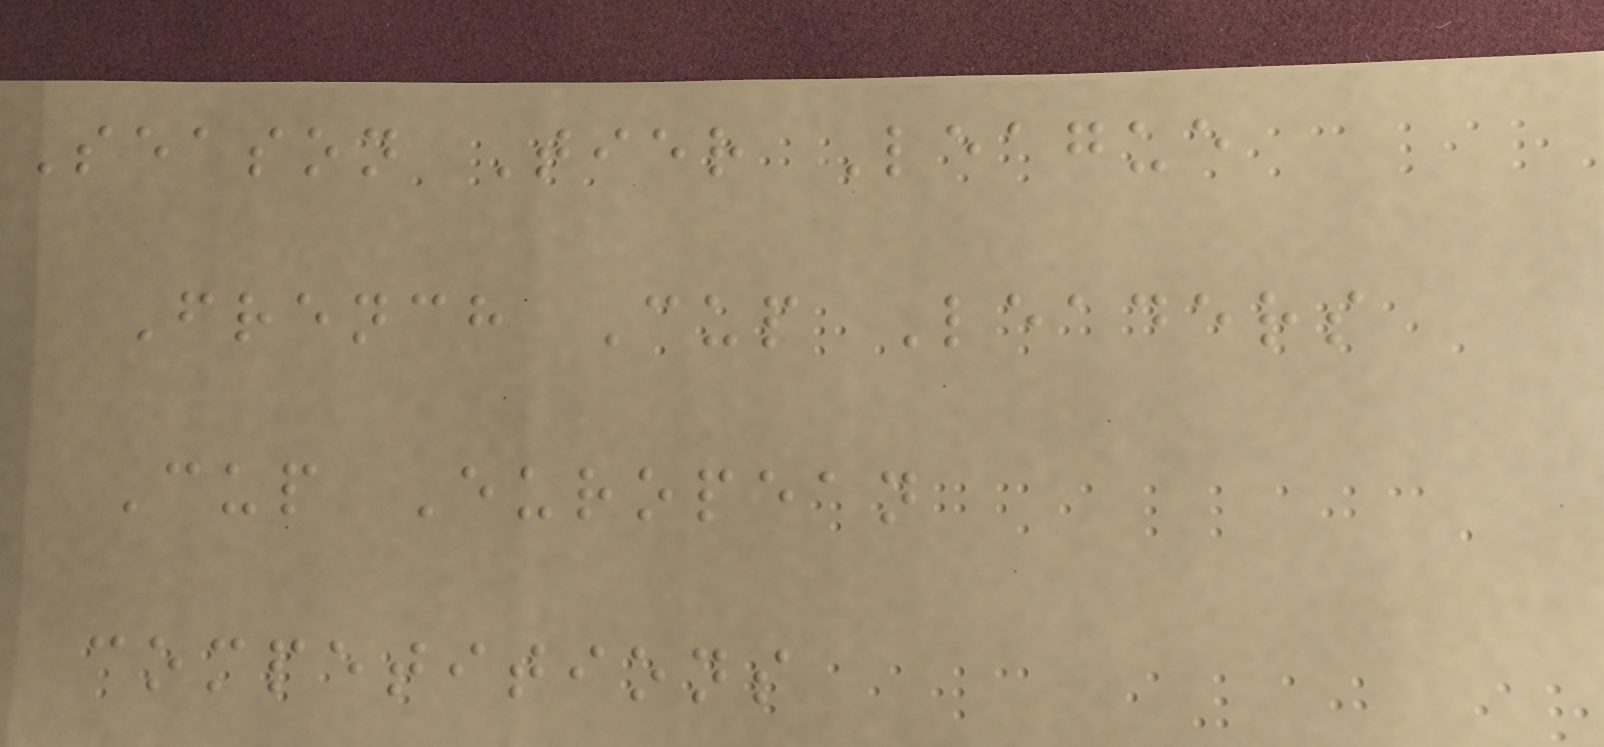Season Tier League
French Cup Leaders
Cup European
competitions
